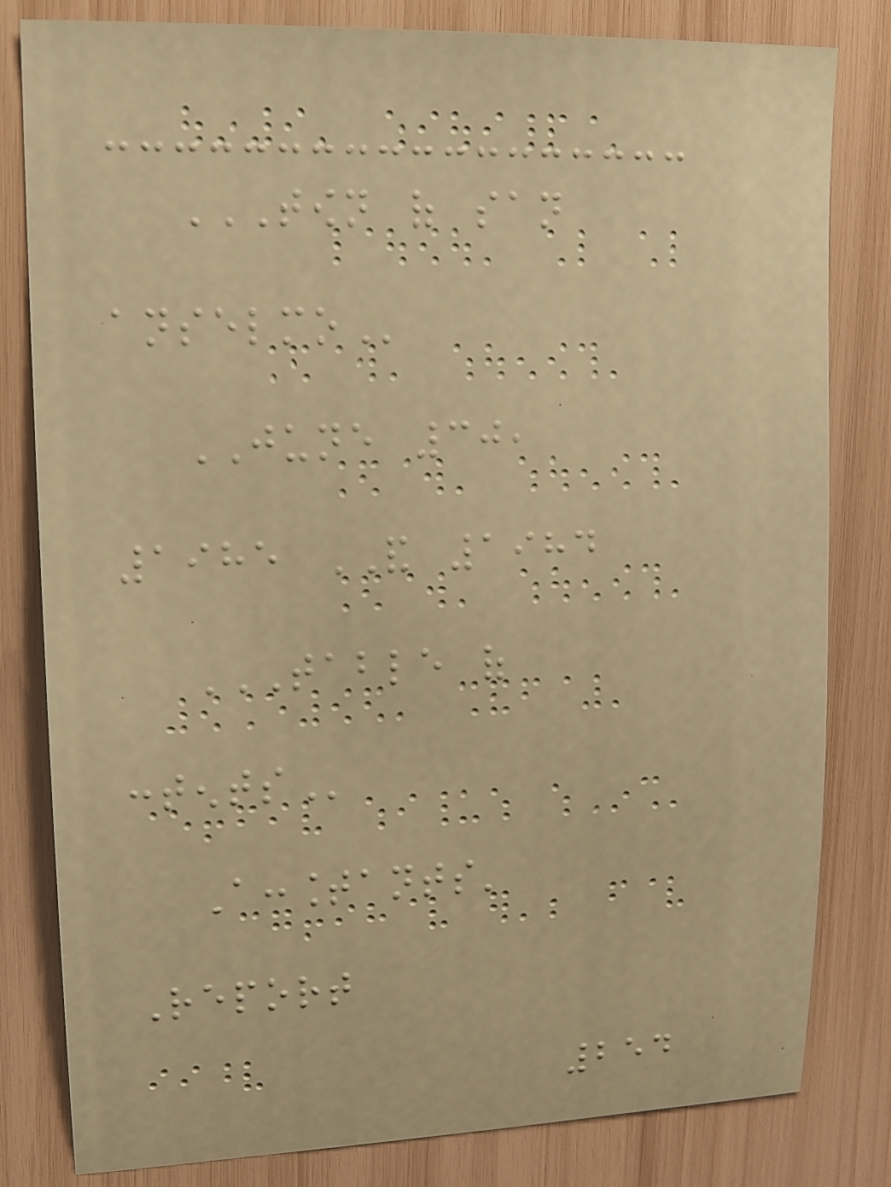TOWN OF SAN
ANSELMO
JUNE 30,
1985 AND 1984
TABLE OF
CONTENTS
Accountants'
Report
254
